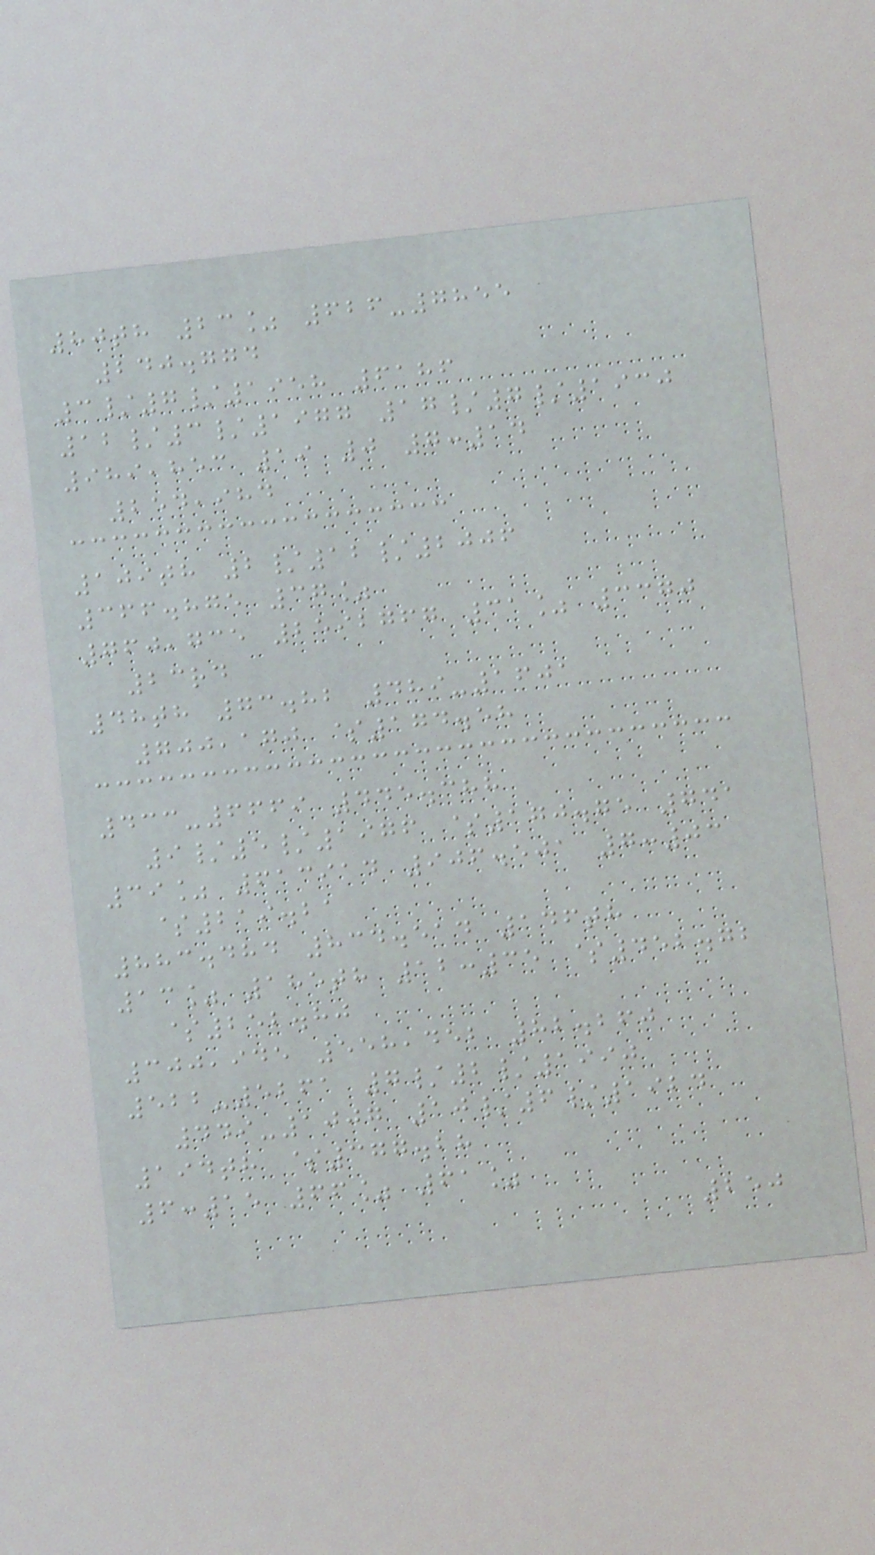80th 23% 626-7855
240.774
3/7/1958 6186
12/3/1977 17/7/1930
989,853 19 0 7:14
254,984
109th 2/12/2006
366.875 37%
760,735 2592767 31% 3370
23rd
48th 73.82 489-1601
700,170 $174.58
433-6669 445.388
9/5/1976 $170.75 741
39% 613914 906.501 7:03
$219.21
883.484 834.514 146th
13% 185th 12:35 $452.72
$252.80
300,945 558,452 82.260
522-5261 7/2/1990
449-1007 10/6/1924
194th $377.28
6:15 66% 61%
250
